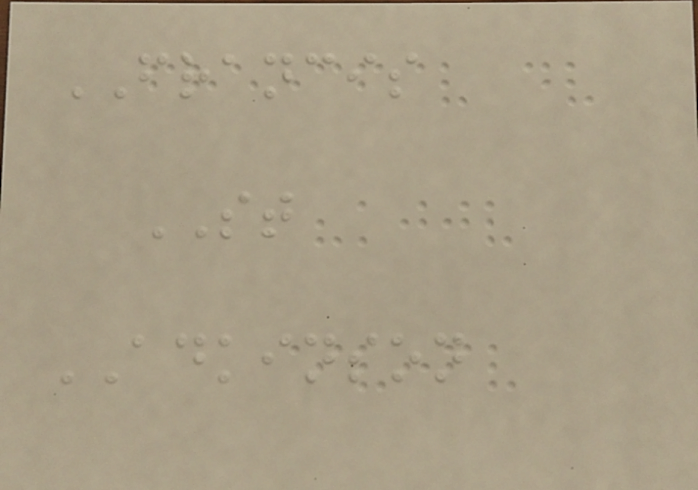FRANCIS
ST
ADKINSON
